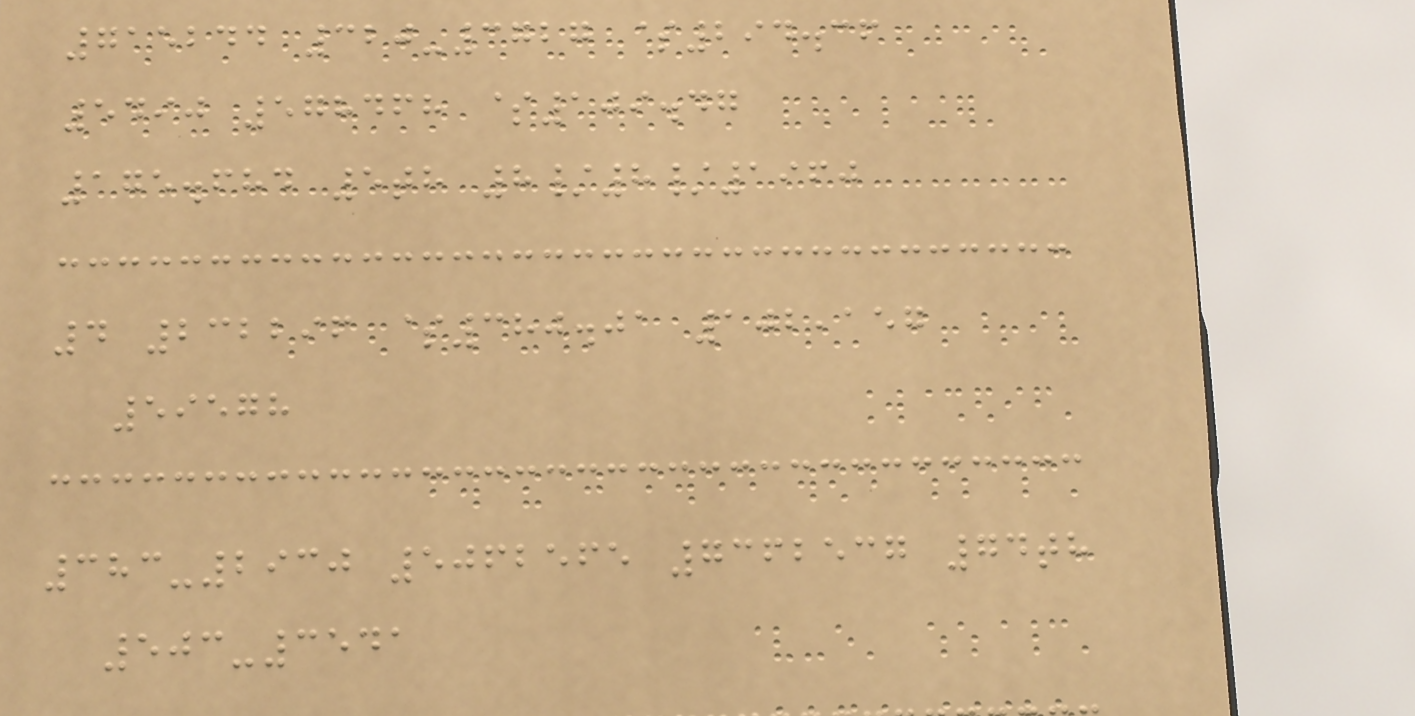715244 320-3727 $294.36
5490 578468 $109.47
175.684 5th 8/8/1960
4 232296 $380.01 102,157
59578
383-2930 5062565 7362537 74th
503-3541
